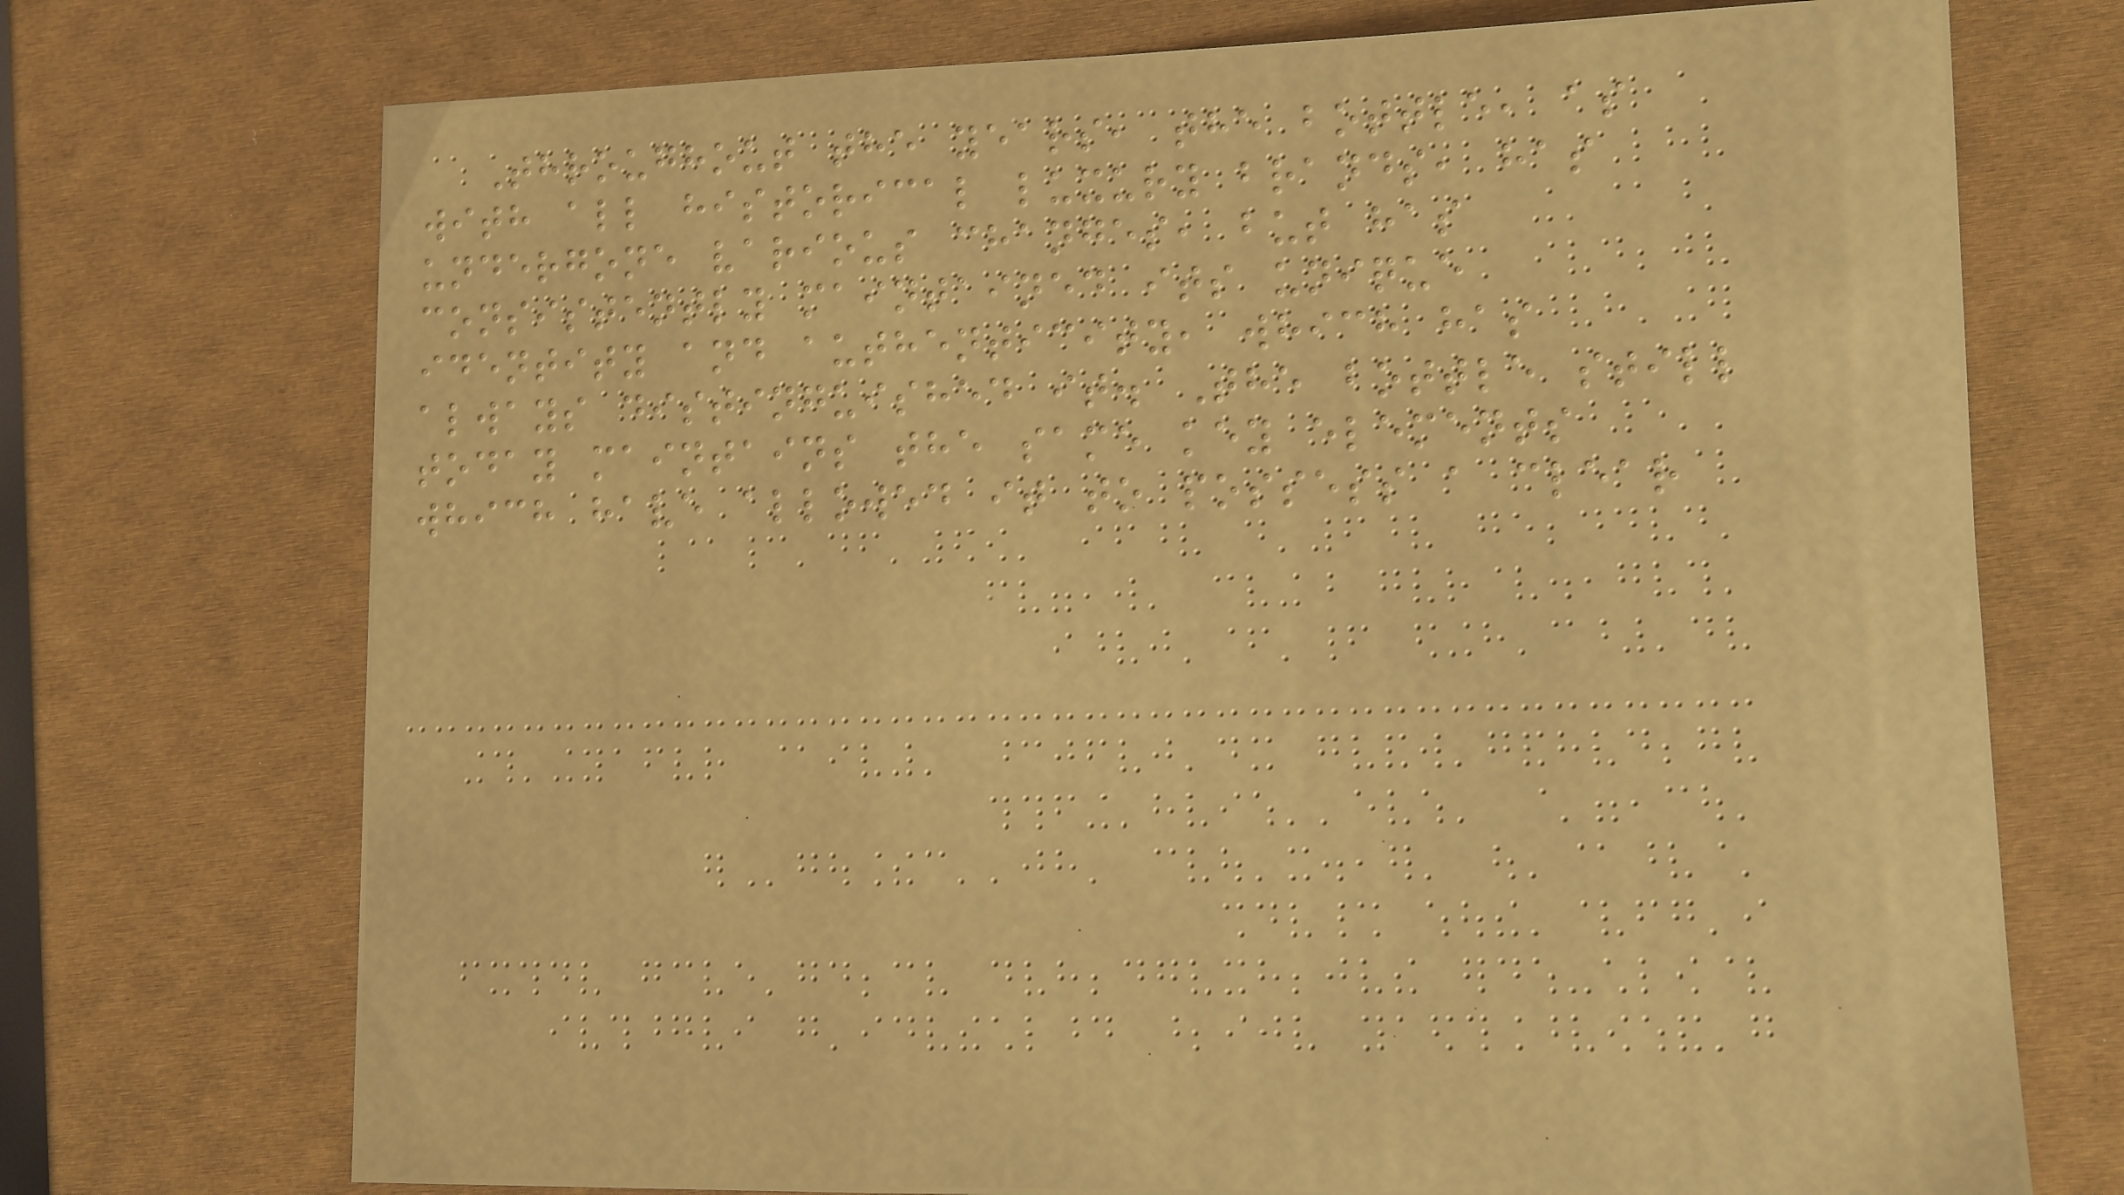Throughout the years, the bottle, as
with all historical luxury brands, has
undergone various changes, but has
consistently maintained its unique
identity and authenticity, which has
always distinguished it. The bottle still
today maintains the same key elements
which have allowed it to possess a clear
